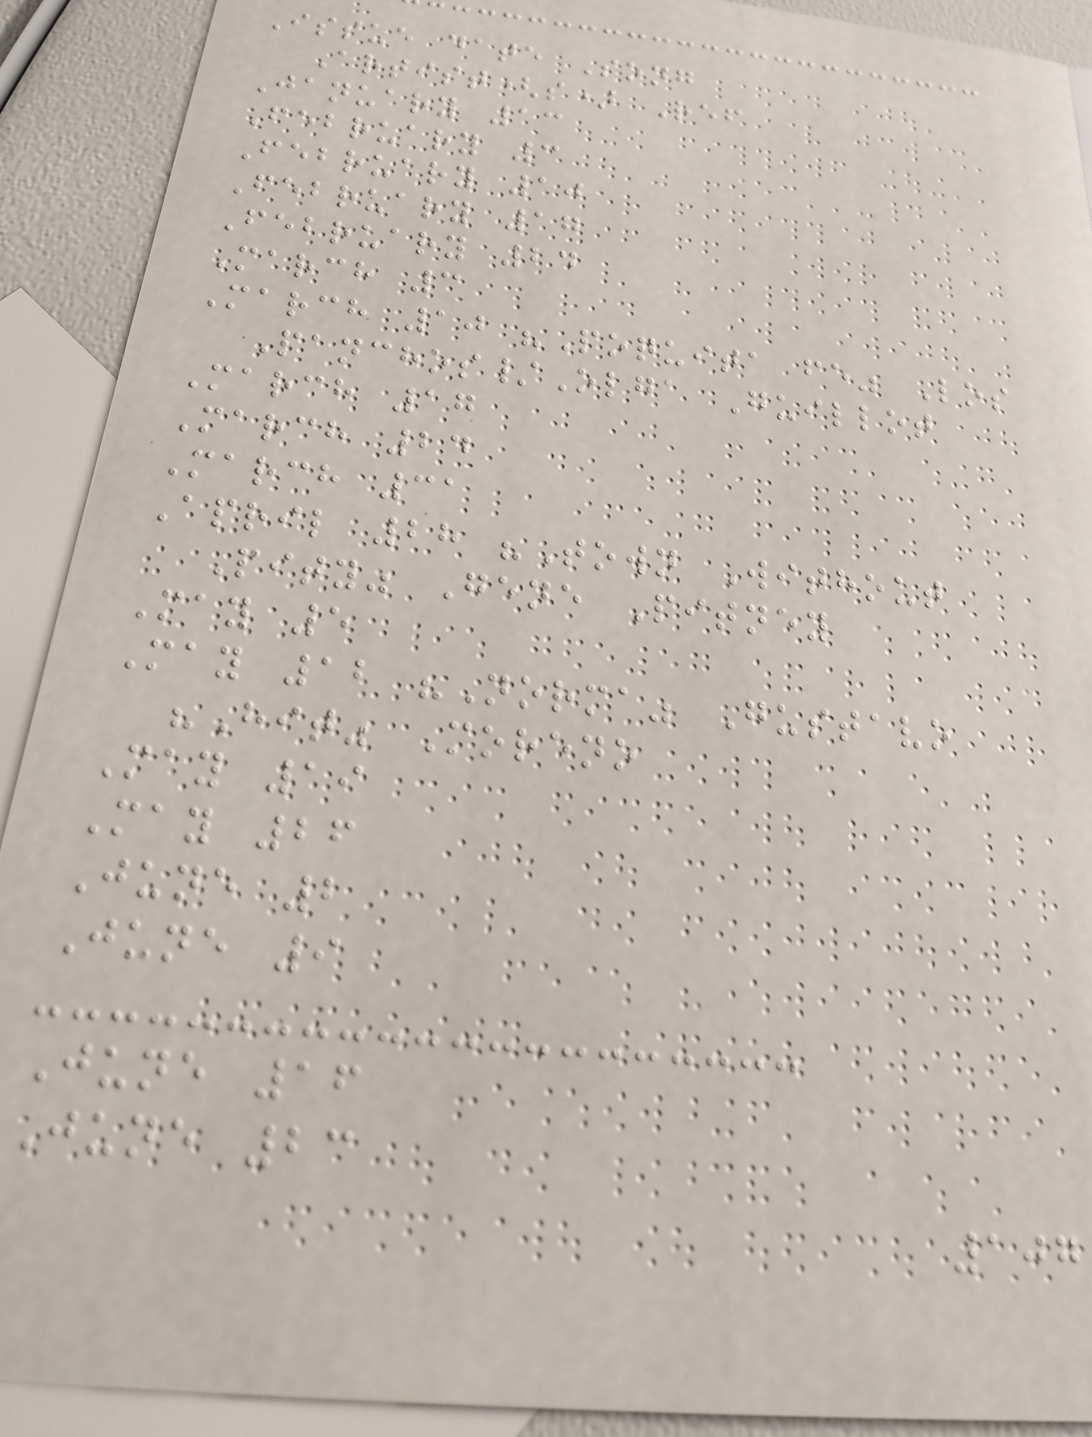Issue date Song
Artist(s) Ref
January 13
February 3
February 10
February 17
February 24
March 3
March 10 "Poquita fe" Los
Panchos/Olga Guillot
March 17
March 24
March 31
April 28 "Town Without
Pity" Gene Pitney
May 5
May 12 "Norma" Gustavo
"Hit" Moreno
May 19
May 26
June 2
June 9
June 16
June 23
107
